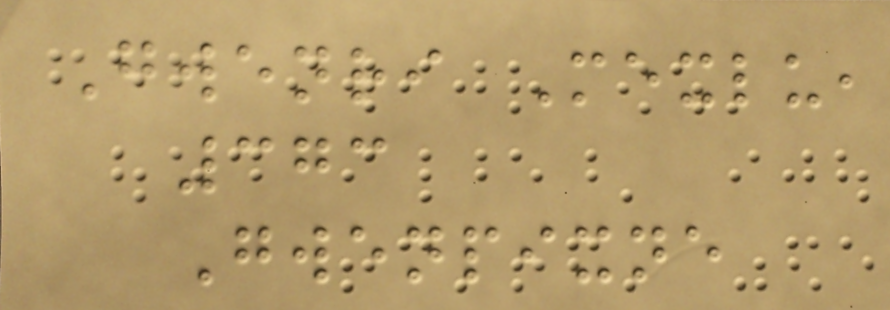Gwenri Mexlu,
373
Gwenpixne
